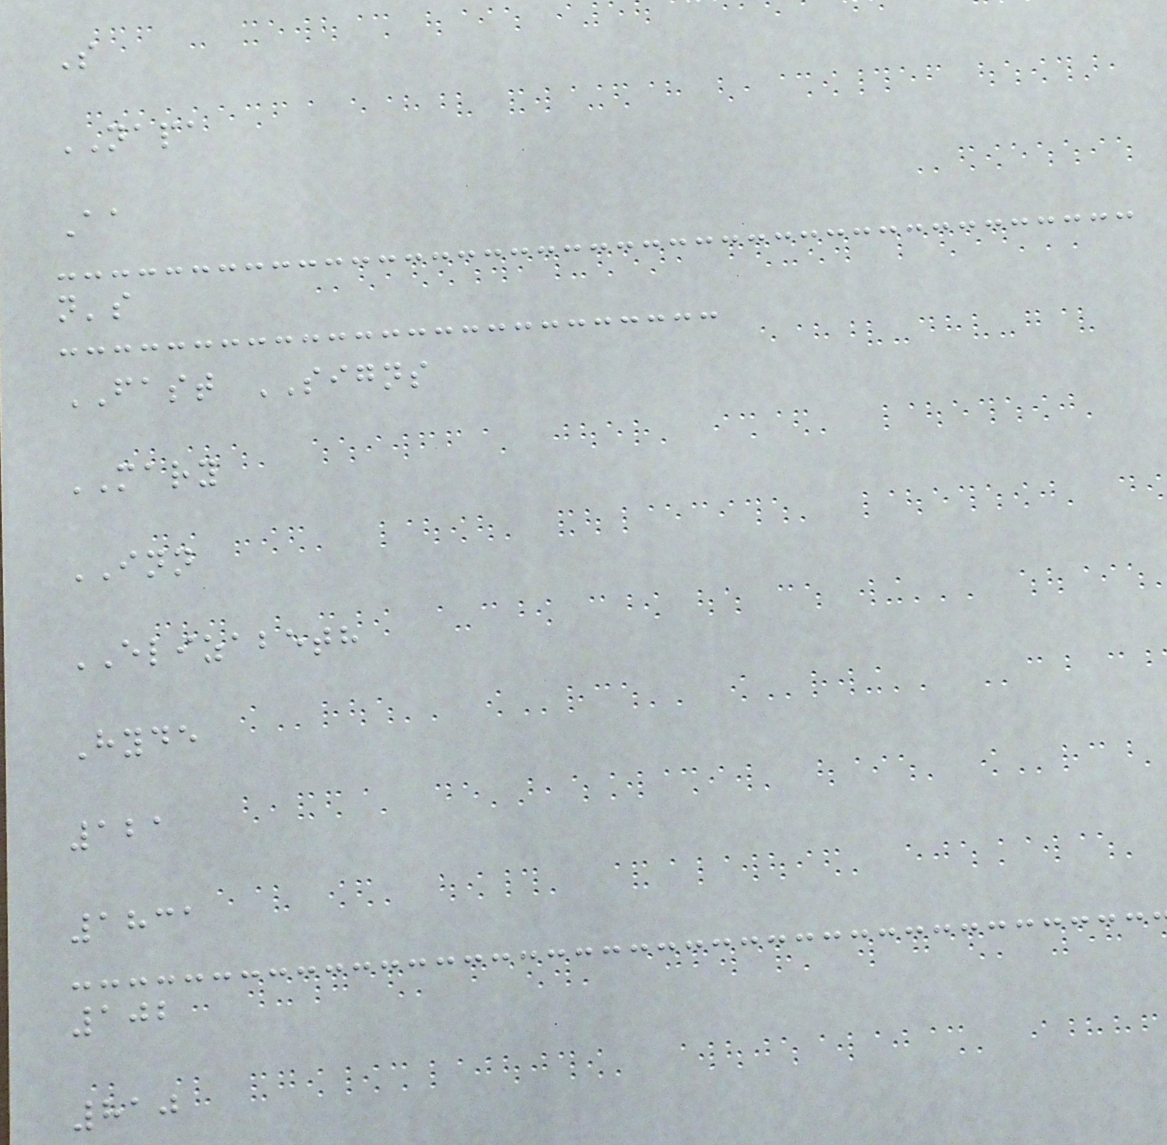S
NAPA
Aa
n's
FAST SIGNS
MARY
INN
ELIZABETH
Hyde
121
1831
102
810
